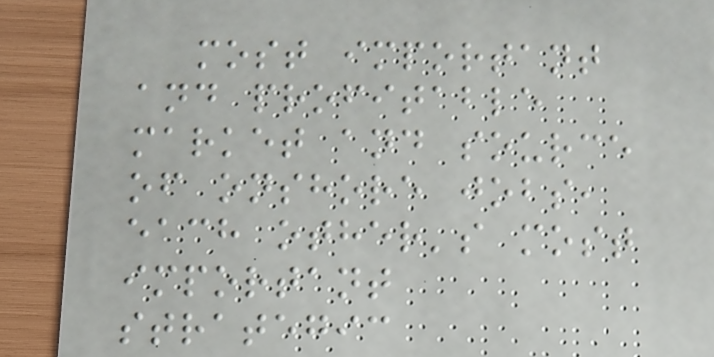most important
and profitable
market and source
of onshore jobs,
each other's most
important
strategic
